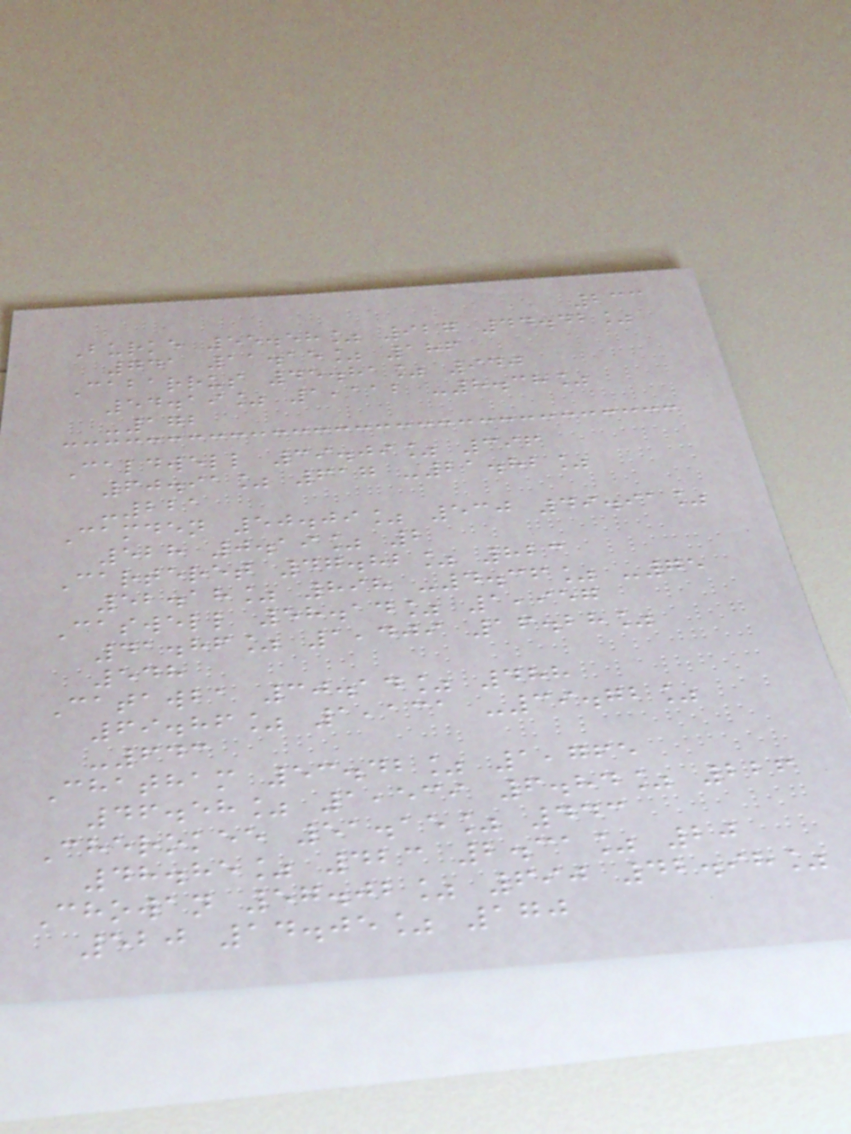233
Burke 55.58% 927 44.42%
741 11.15% 186
Cabarrus 45.81% 940
54.19% 1,112 -8.38%
-172
Caldwell 39.09% 396
60.91% 617 -21.82%
-221
Camden 50.09% 530 49.91%
528 0.19% 2
Carteret 47.82% 823
52.18% 898 -4.36% -75
Caswell 58.14% 1,957
41.86% 1,409 16.28%
548
Catawba 30.14% 488
69.86% 1,131 -39.72%
-643
Chatham 53.42% 1,765
46.58% 1,539 6.84% 226
Cherokee 51.15% 443
48.85% 423 2.31% 20
Chowan 57.02% 690 42.98%
520 14.05% 170
